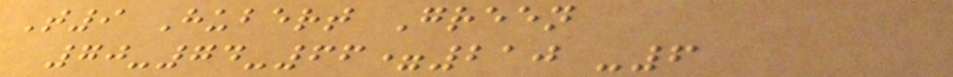T9 Hubert Green
70-74-66=210 -6
